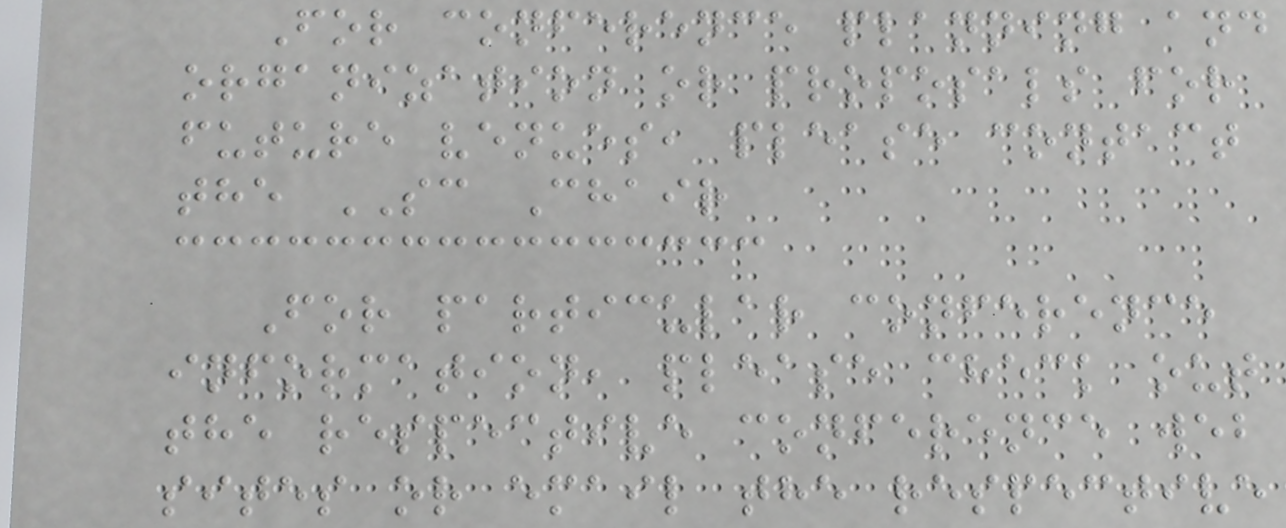For conference planning and
organization or proposals for
future venues, please contact
the SC Chair
For particular conference
information, please check out
the respective conference web
sites or email the respective
